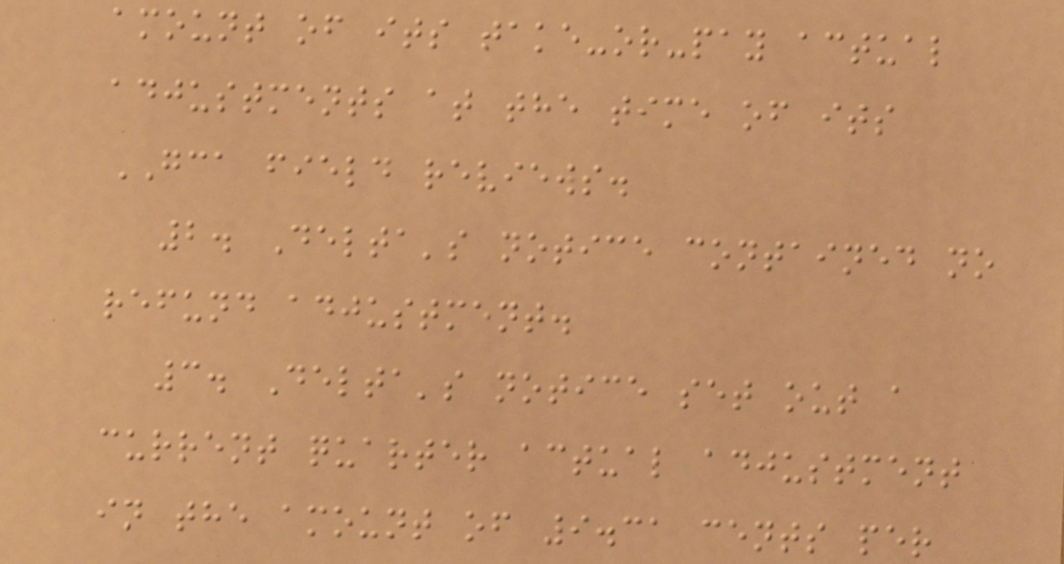amount of its take-or-pay actual
adjustments at the time of its
GCA field reviews.
2. Delta's notice contained no
refund adjustment.
3. Delta's notice set out a
current quarter actual adjustment
in the amount of 9.31 cents per
